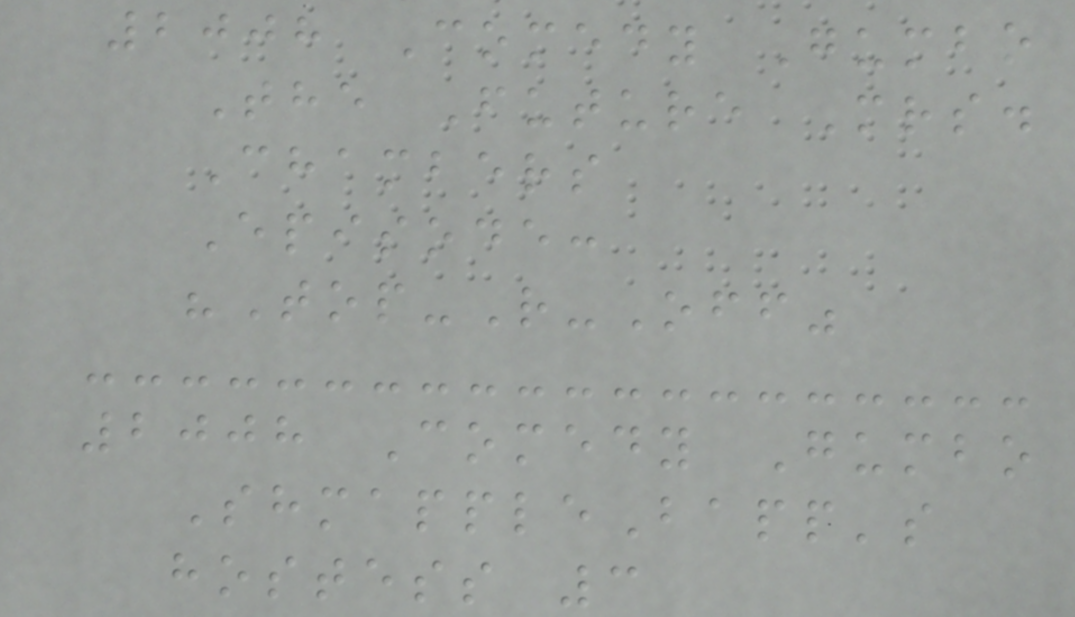2008 Comedy Gumbo
The Future Mrs.
Chambers
Episode:
"Top-R-Off"
2008 Comedy Gumbo
ShmappleBapp's
hostess 3
